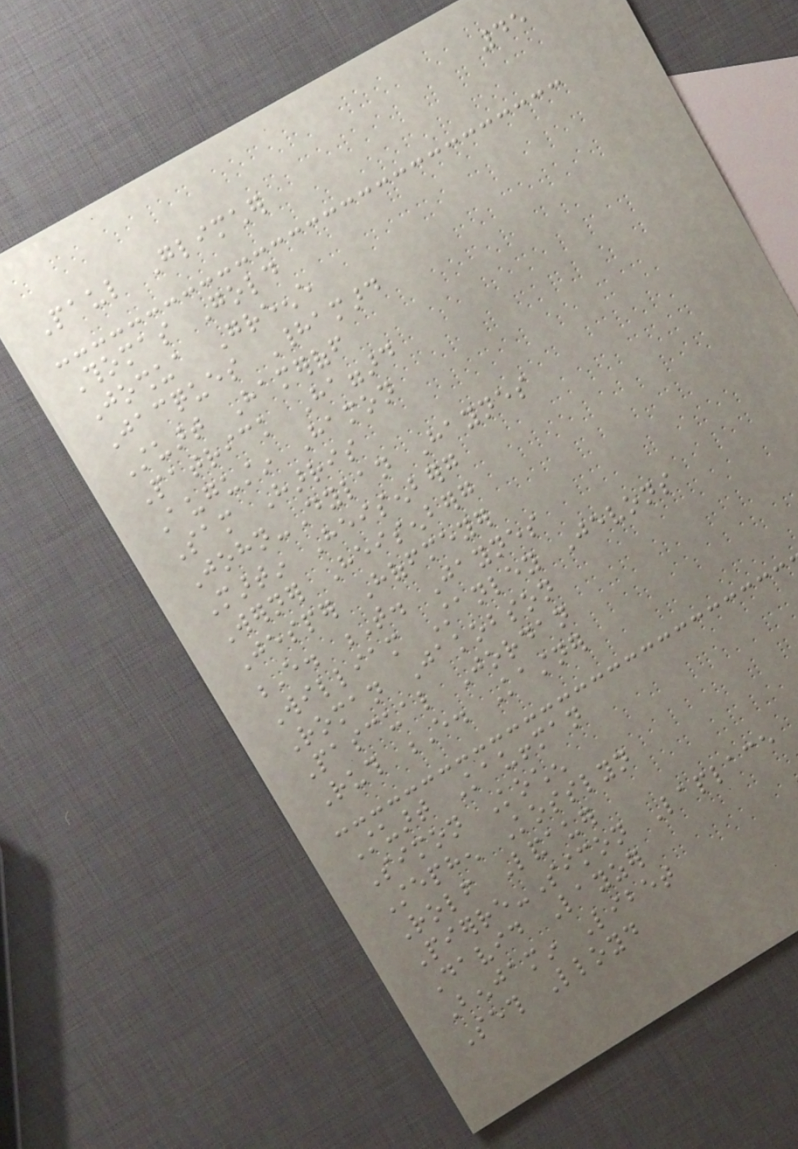45
Paul Glimcher
Thomas Gold
Joshua Greene
Jacques Hadamard
Stuart Hameroff
Patrick Haggard
Augustin Hamon
Sam Harris
John-Dylan Haynes
Martin Heisenberg
Werner Heisenberg
Jesper Hoffmeyer
E. T. Jaynes
William Stanley Jevons
Roman Jakobson
Pascual Jordan
Ruth E. Kastner
Stuart Kauffman
Simon Kochen
Stephen Kosslyn
Rolf Landauer
Pierre-Simon Laplace
David Layzer
Benjamin Libet
Seth Lloyd
